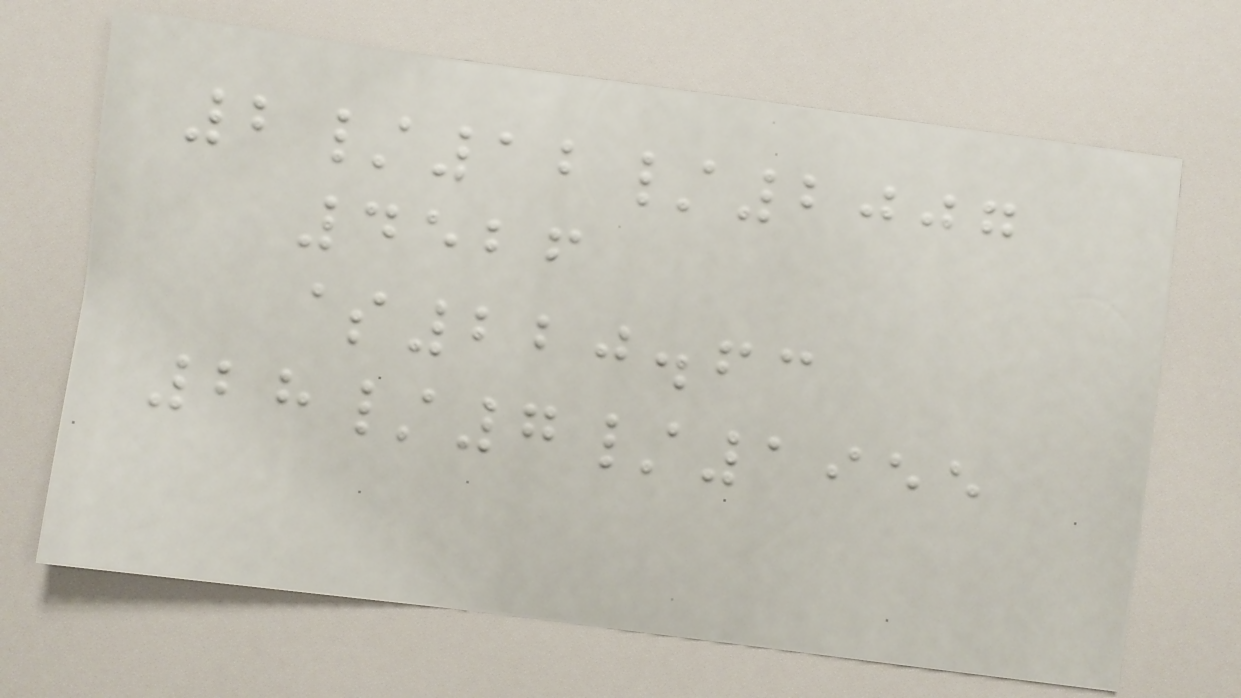2/12/2007
4526
$220.63
28/7/1955
